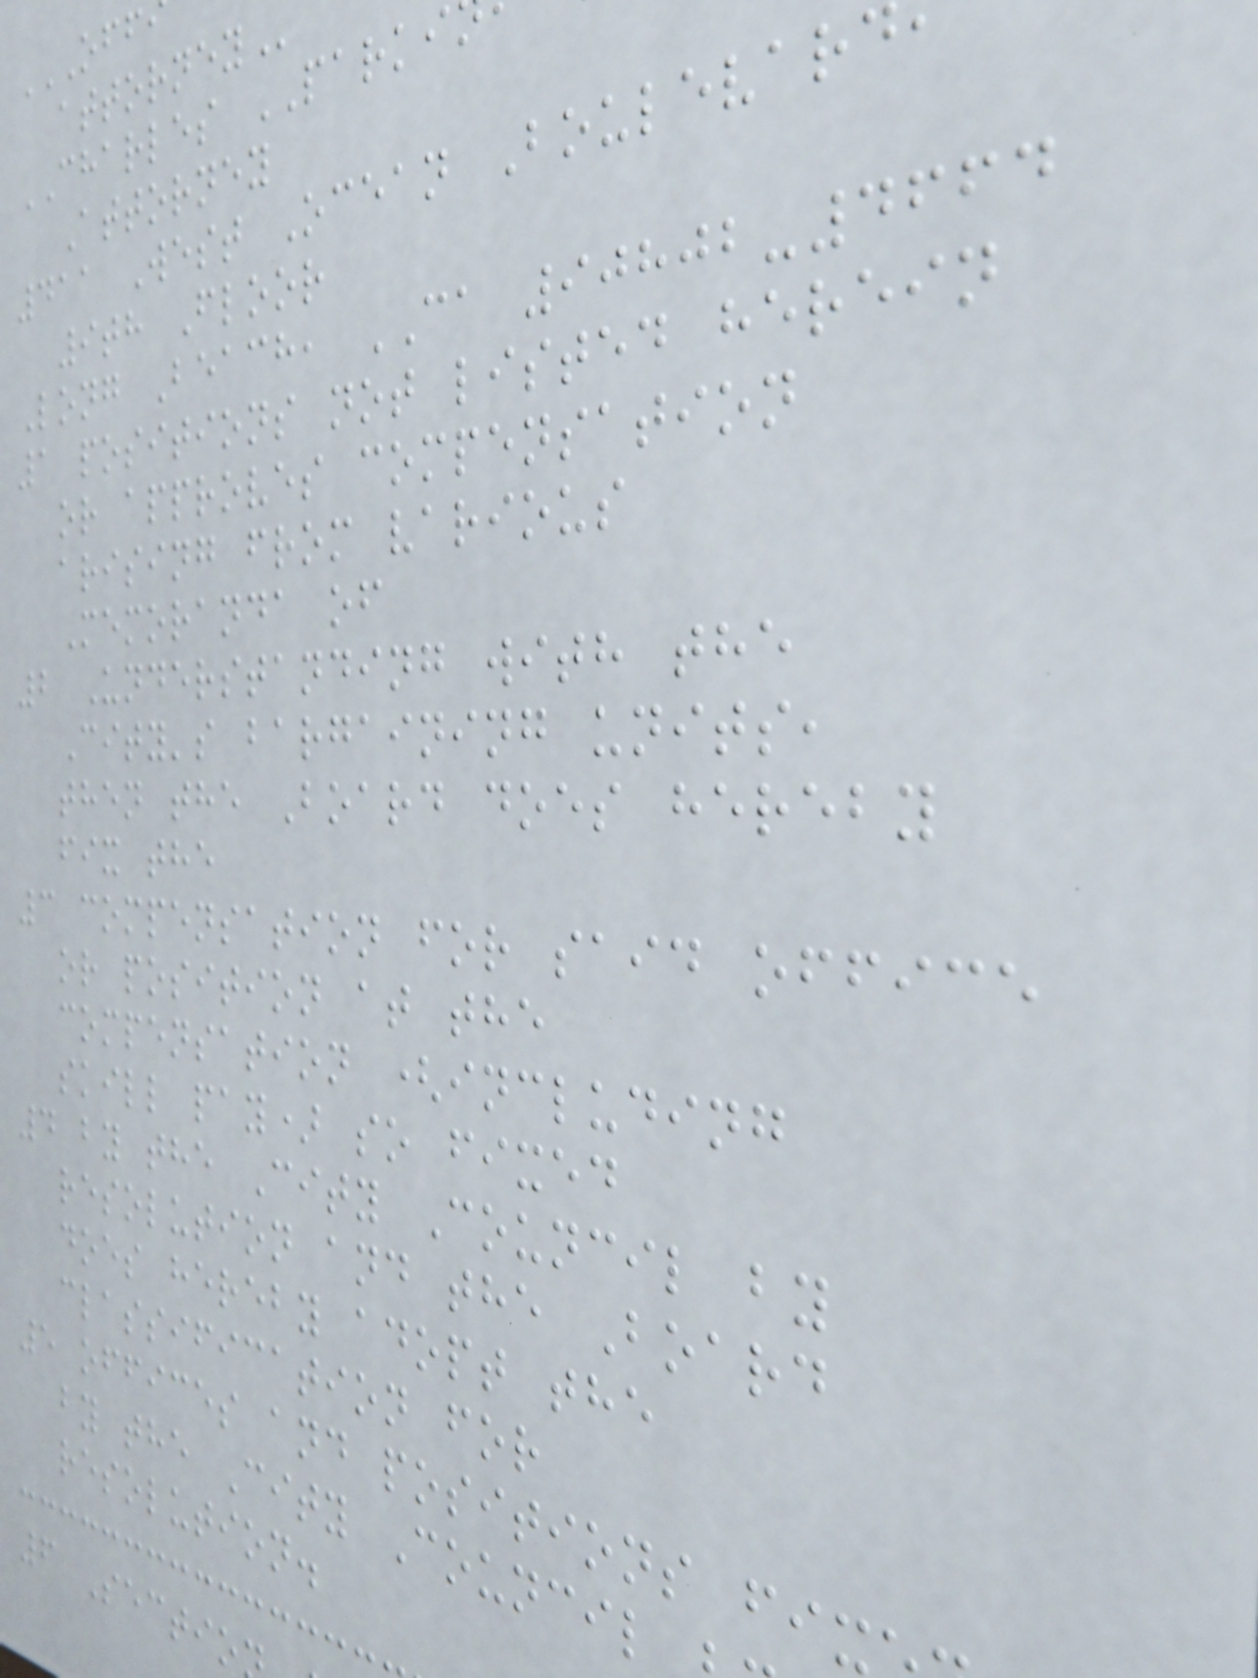CHARLES PARKI
Attorney
411 West Ocean Boulevard
9th Floor
Long Beach, CA 90802-4664
1 positions not listed herein
or approves compensation
arising from various
Memoranda of
2 Understanding with the
City's bargaining units,
then the Board does hereby
fix the
3 compensation for said office
or position at the
compensation (including
skill pay) so fixed
4 by the City Council by
resolution and the Board
does hereby adopt the
classification for
5 offices and positions fix
by the City Council
resolution.
6 Sectio
